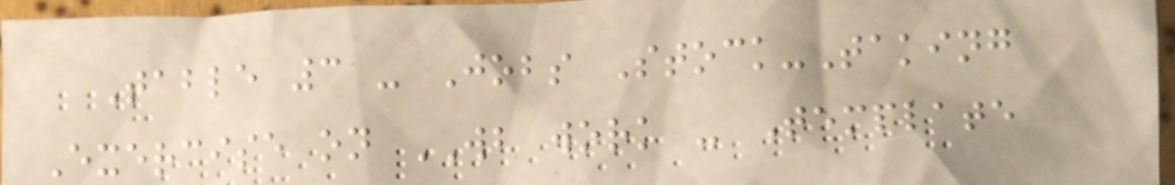Table 3 - Jobs Stock-Taking
Exercise on WB work - Template
